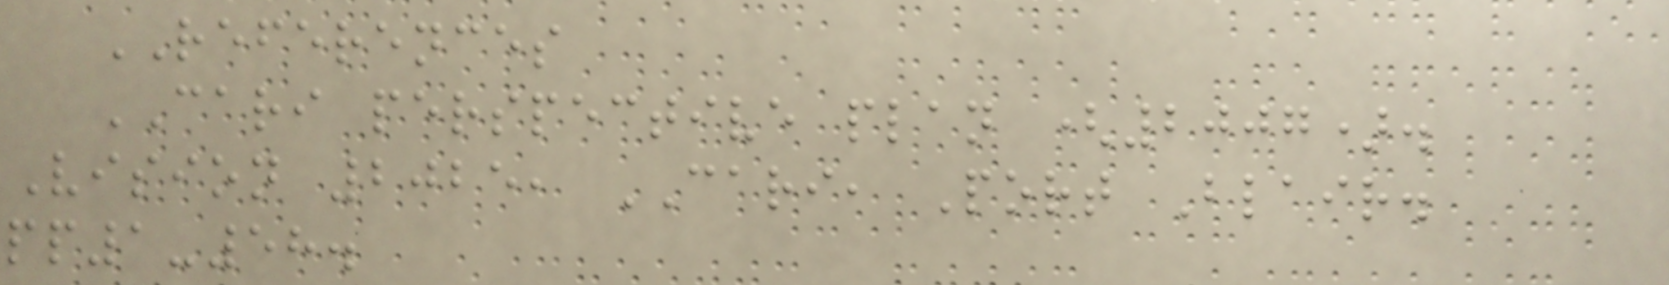REFERENCES
CARI perspective plan (2007).
Vision 2025, CARI, Port Blair.
pp1-58.
